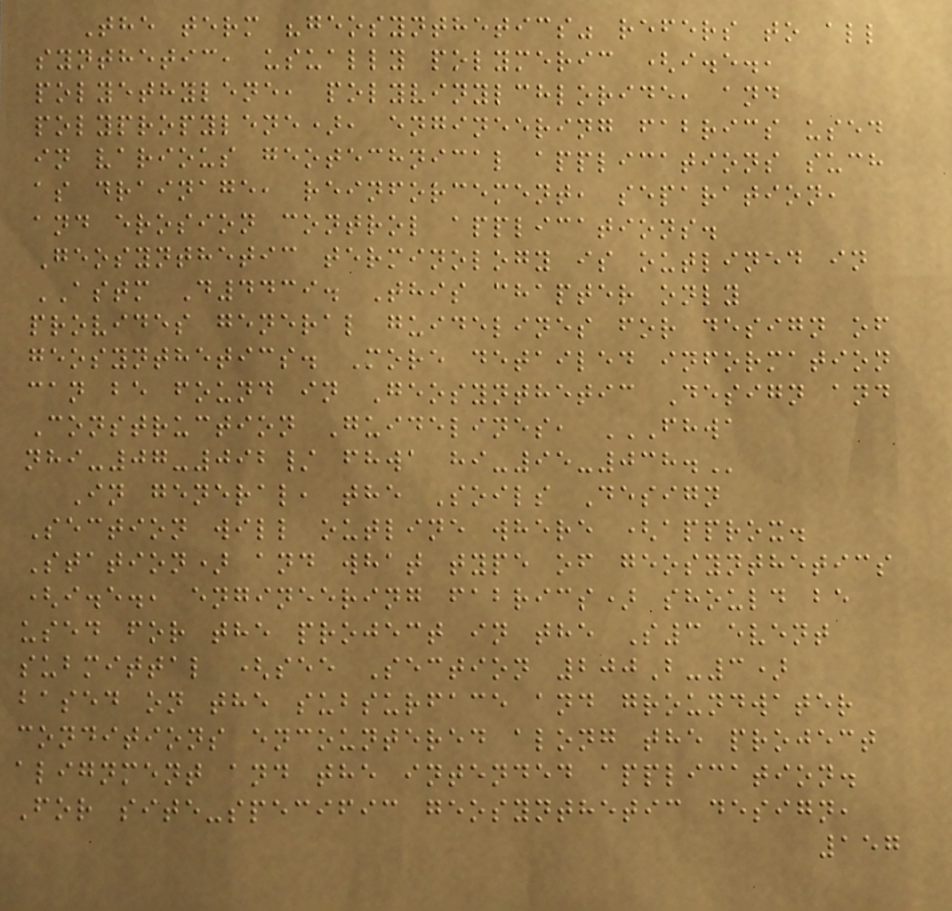The term "geosynthetics" refers to all
synthetic, usually polymeric (i.e.,
polyethylene, polyvinylchloride, and
polypropylene), engineering fabrics used
in various geotechnical applications such
as drainage, reinforcement, separation,
and erosion control applications.
Geosynthetic terminology is outlined in
ASTM D4439. This chapter only
provides general guidelines for design of
geosynthetics. More detailed information
can be found in Geosynthetic Design and
Construction Guidelines, FHWA
NHI-07-092/ FHWA HI-95-038.
In general, the Soils Design
Section will outline where (approx.
Station) and what type of geosynthetics
(i.e., engineering fabrics) should be
used for the project in the S3 event
submittal (see Section 200B-3)
based on the subsurface and groundwater
conditions encountered along the project
alignment and the intended application.
For site-specific geosynthetic design,
157
